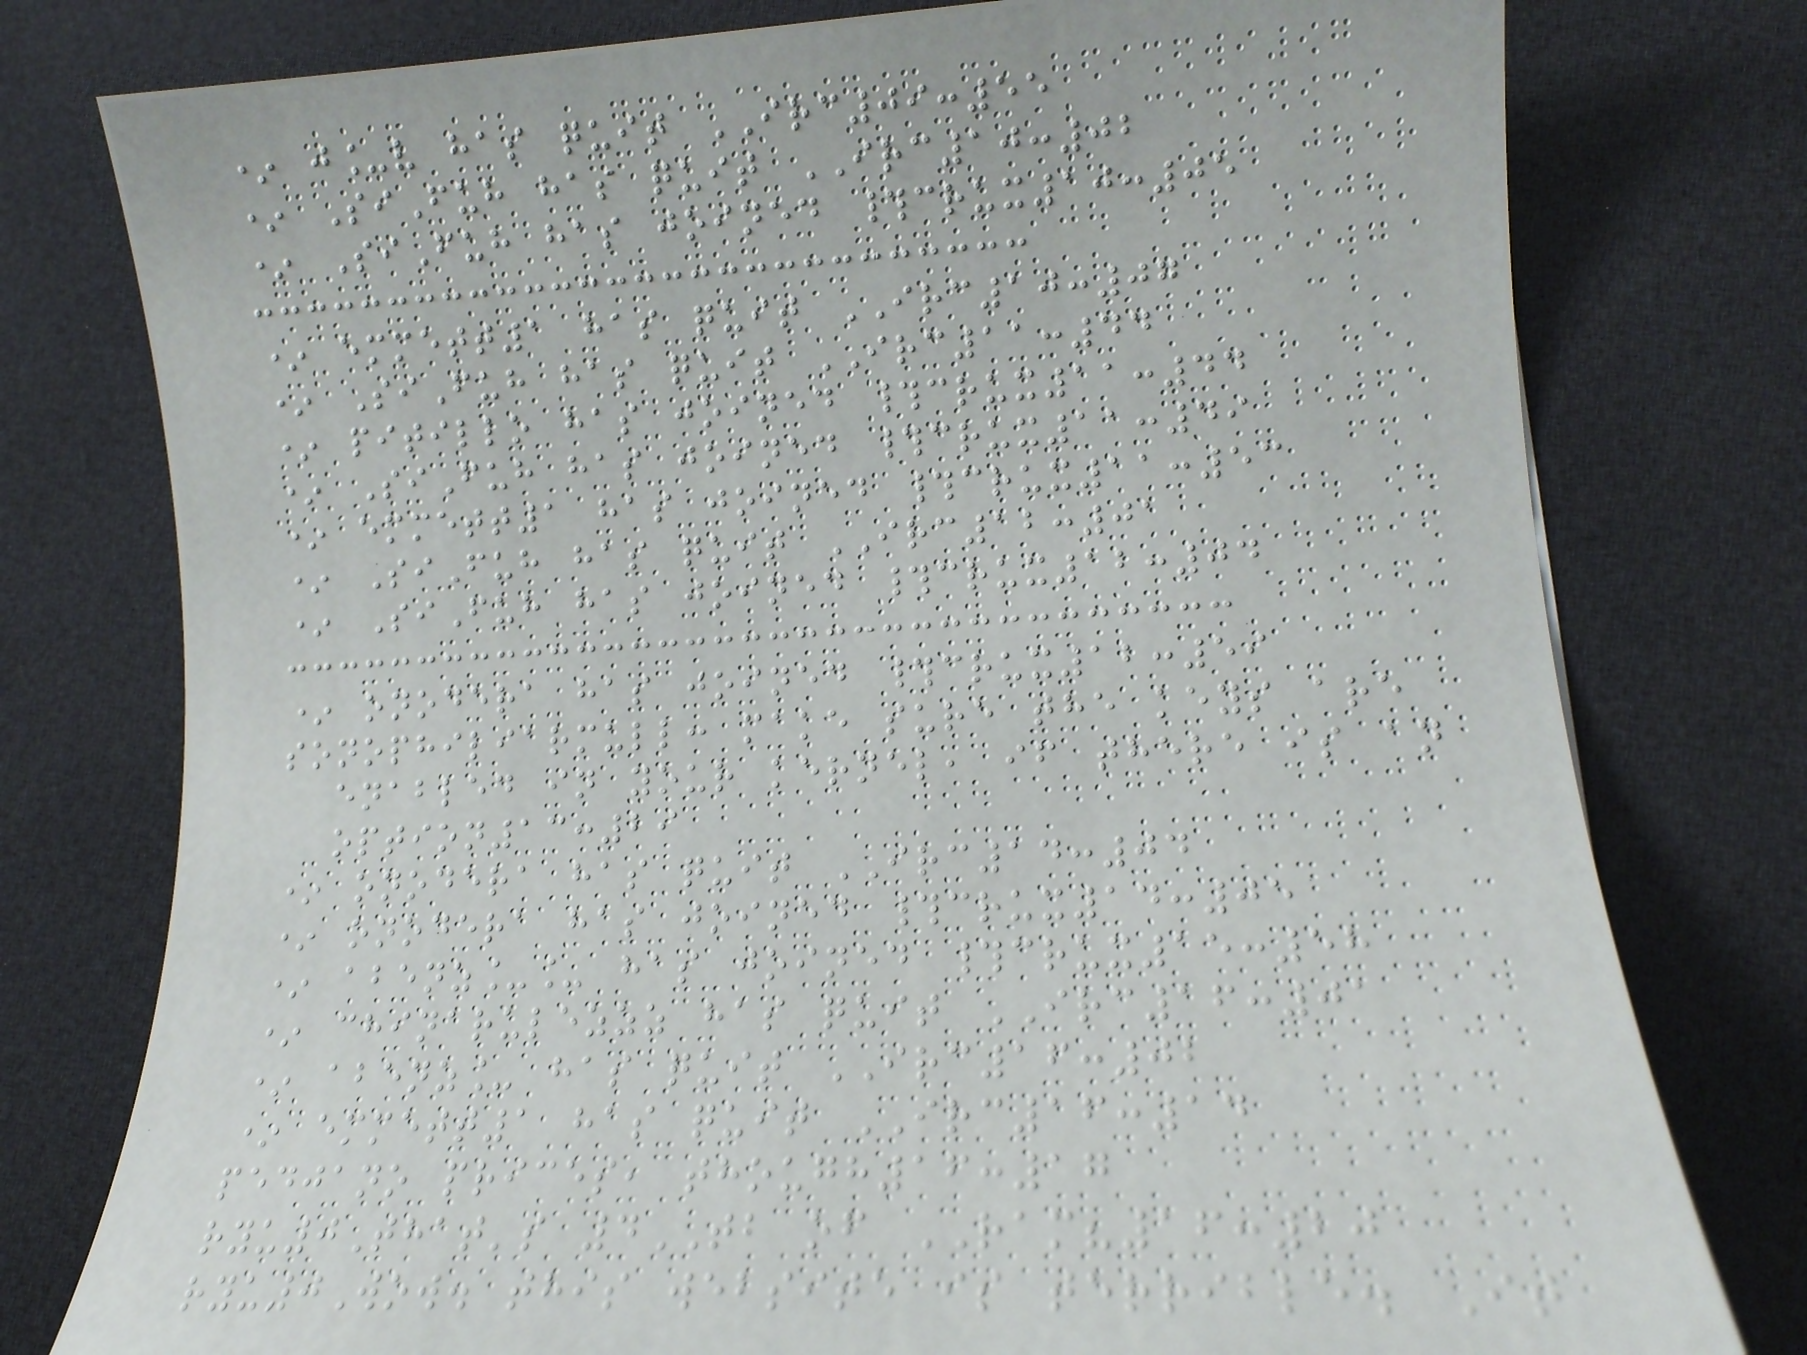* j_v has quit IRC09:55
* SiFuh has quit IRC10:02
* SiFuh has joined #crux10:05
* emmett1 has quit IRC10:07
* SiFuh has quit IRC11:44
* pitillo has joined #crux11:44
* SiFuh has joined #crux11:49
* emmett1 has joined #crux11:53
* SiFuh has quit IRC12:01
* SiFuh has joined #crux12:04
* onodera has joined #crux12:59
sonophiliarmull: make sure the keys are
enabled in your kernel, if there is an
option13:29
* onodera has quit IRC14:04
* onodera has joined #crux14:05
* abenz__ has joined #crux15:58
* chinarulezzz has quit IRC16:01
* abenz_ has quit IRC16:02
* emmett1 has quit IRC16:14
pedjano prices, though16:17
ryu0That's 4TB of RAM?16:20
ryu0Wow. this website is terrible. It
